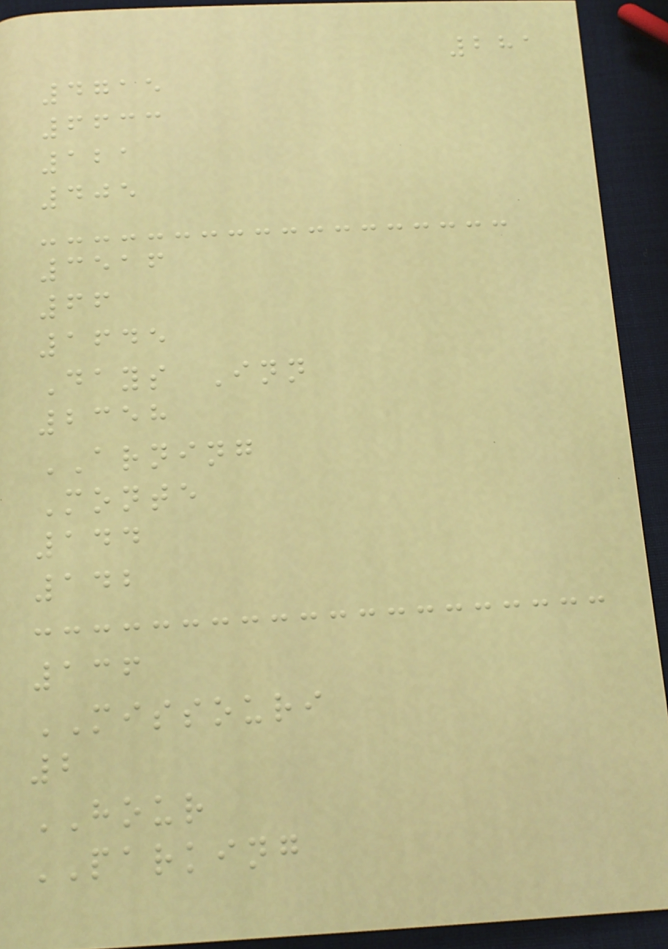281
4715
6633
121
405
3516
66
1645
Days Inn
2358
ARNING
Monte
144
142
136
MISSOURI
2
HOUR
PARKING
